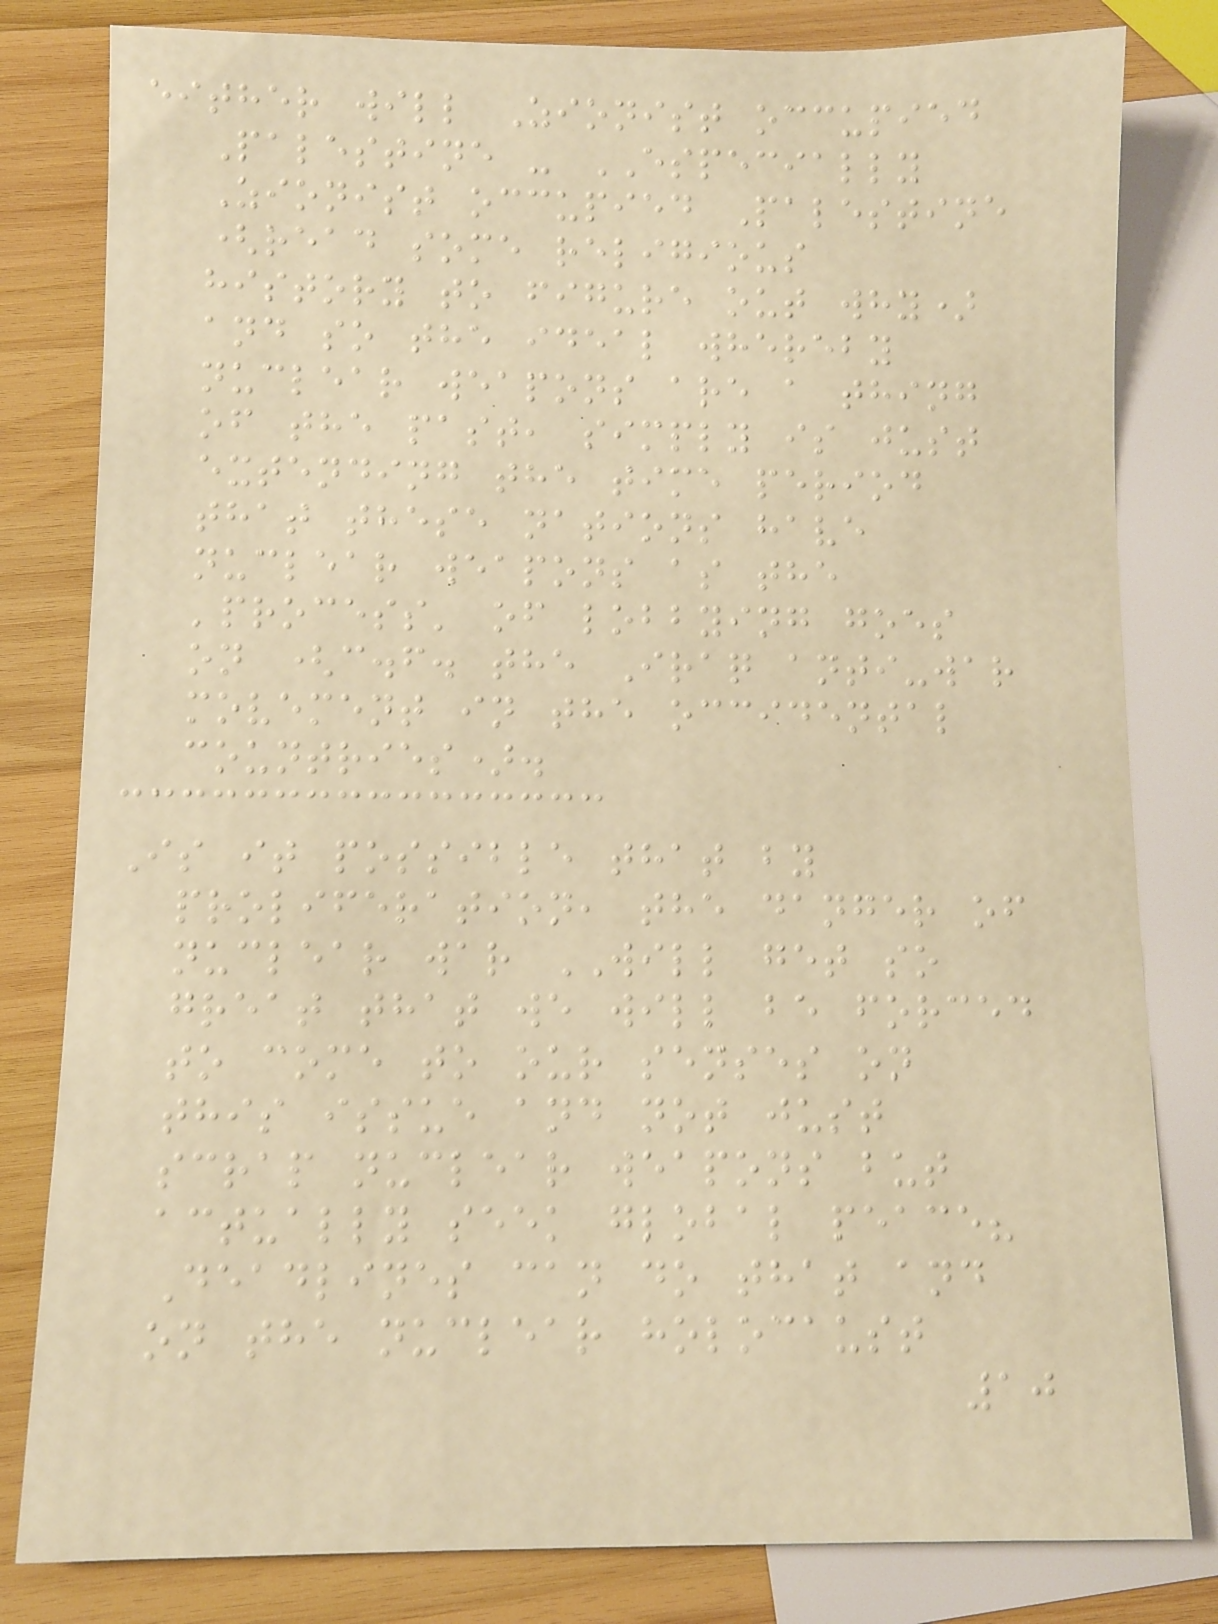either will Zionist occupied
Palestine - ESPECIALLY
Zionist occupied Palestine
(read some religious
history to figure out why)
and so the ideal whereby
nuclear weapons are a thing
of the past, simply is just
extending the time period
that these nations have
nuclear weapons as the
'process' of lobbying goes
on (c.f. the Iraq anti-war
movement in the occidental
countries).
Is it possible that by
proliferation, the danger of
nuclear war WILL get so
great that we will be forced
to come to our senses on
this issue and not just
scrap nuclear weapons but
actually seek global peace?
Deadlines can do that and
on the nuclear holocaust
10
